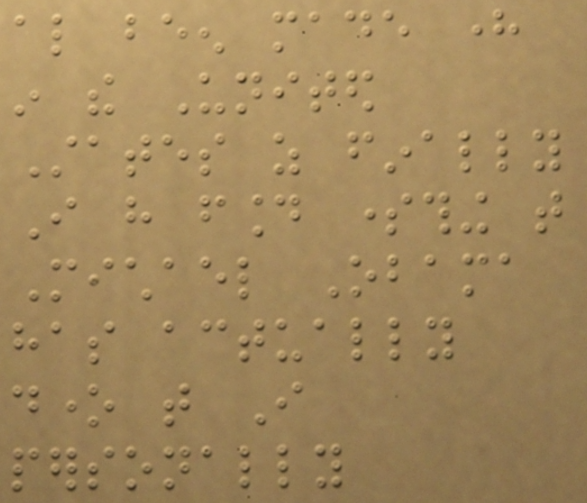also been made here
in the United
States as finally
I have found something that
Michael Obama
has actually
done that I
personally
